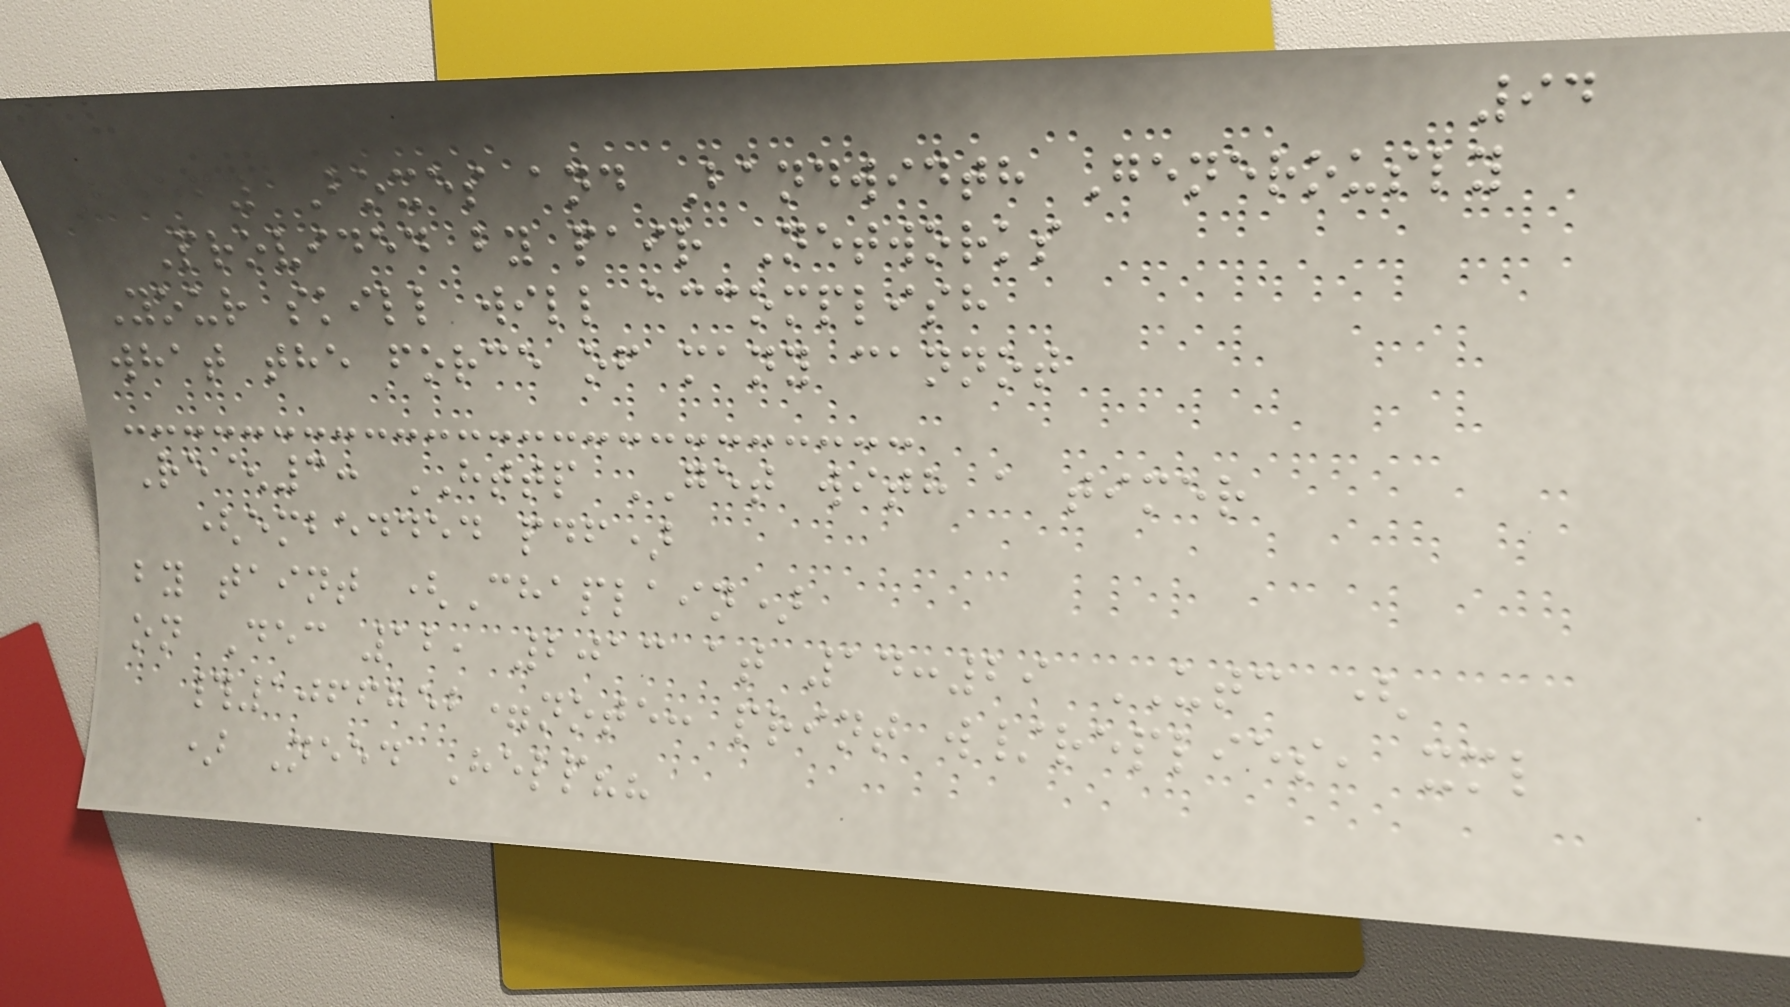94
Beefy Boxes and Bandwidth Generously
Provided by pair Networks
Your skill will accomplish
what the force of many cannot
Re^3: HTTP GET with a timer
(embedded pdf)
by taint (Chaplain)
on Dec 12, 2013 at 14:29 UTC (
#1066852=note: print w/replies, xml
) Need Help??
